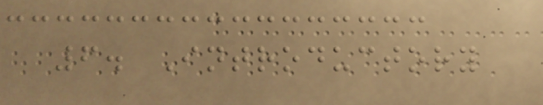6. Introductory
